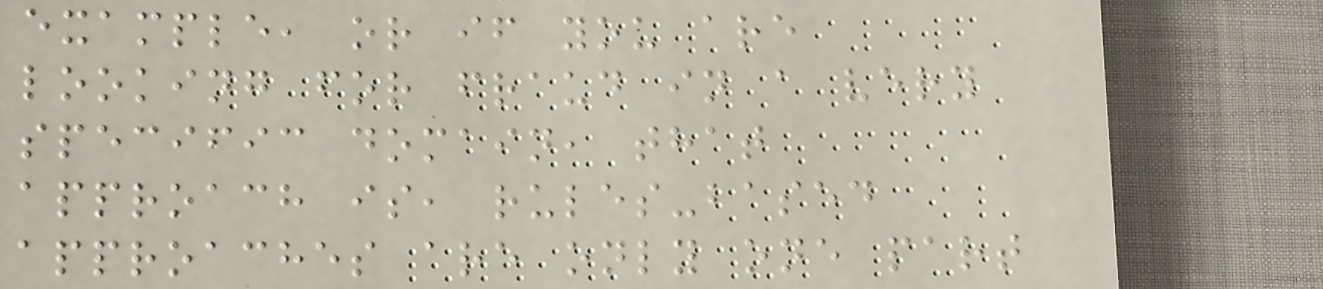example, or if you are
looking for fraud in a very
specific domain, that
approach is, rules-based
approaches are only one part
